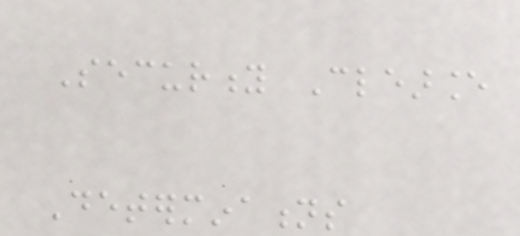Security Clearance
Determinations
